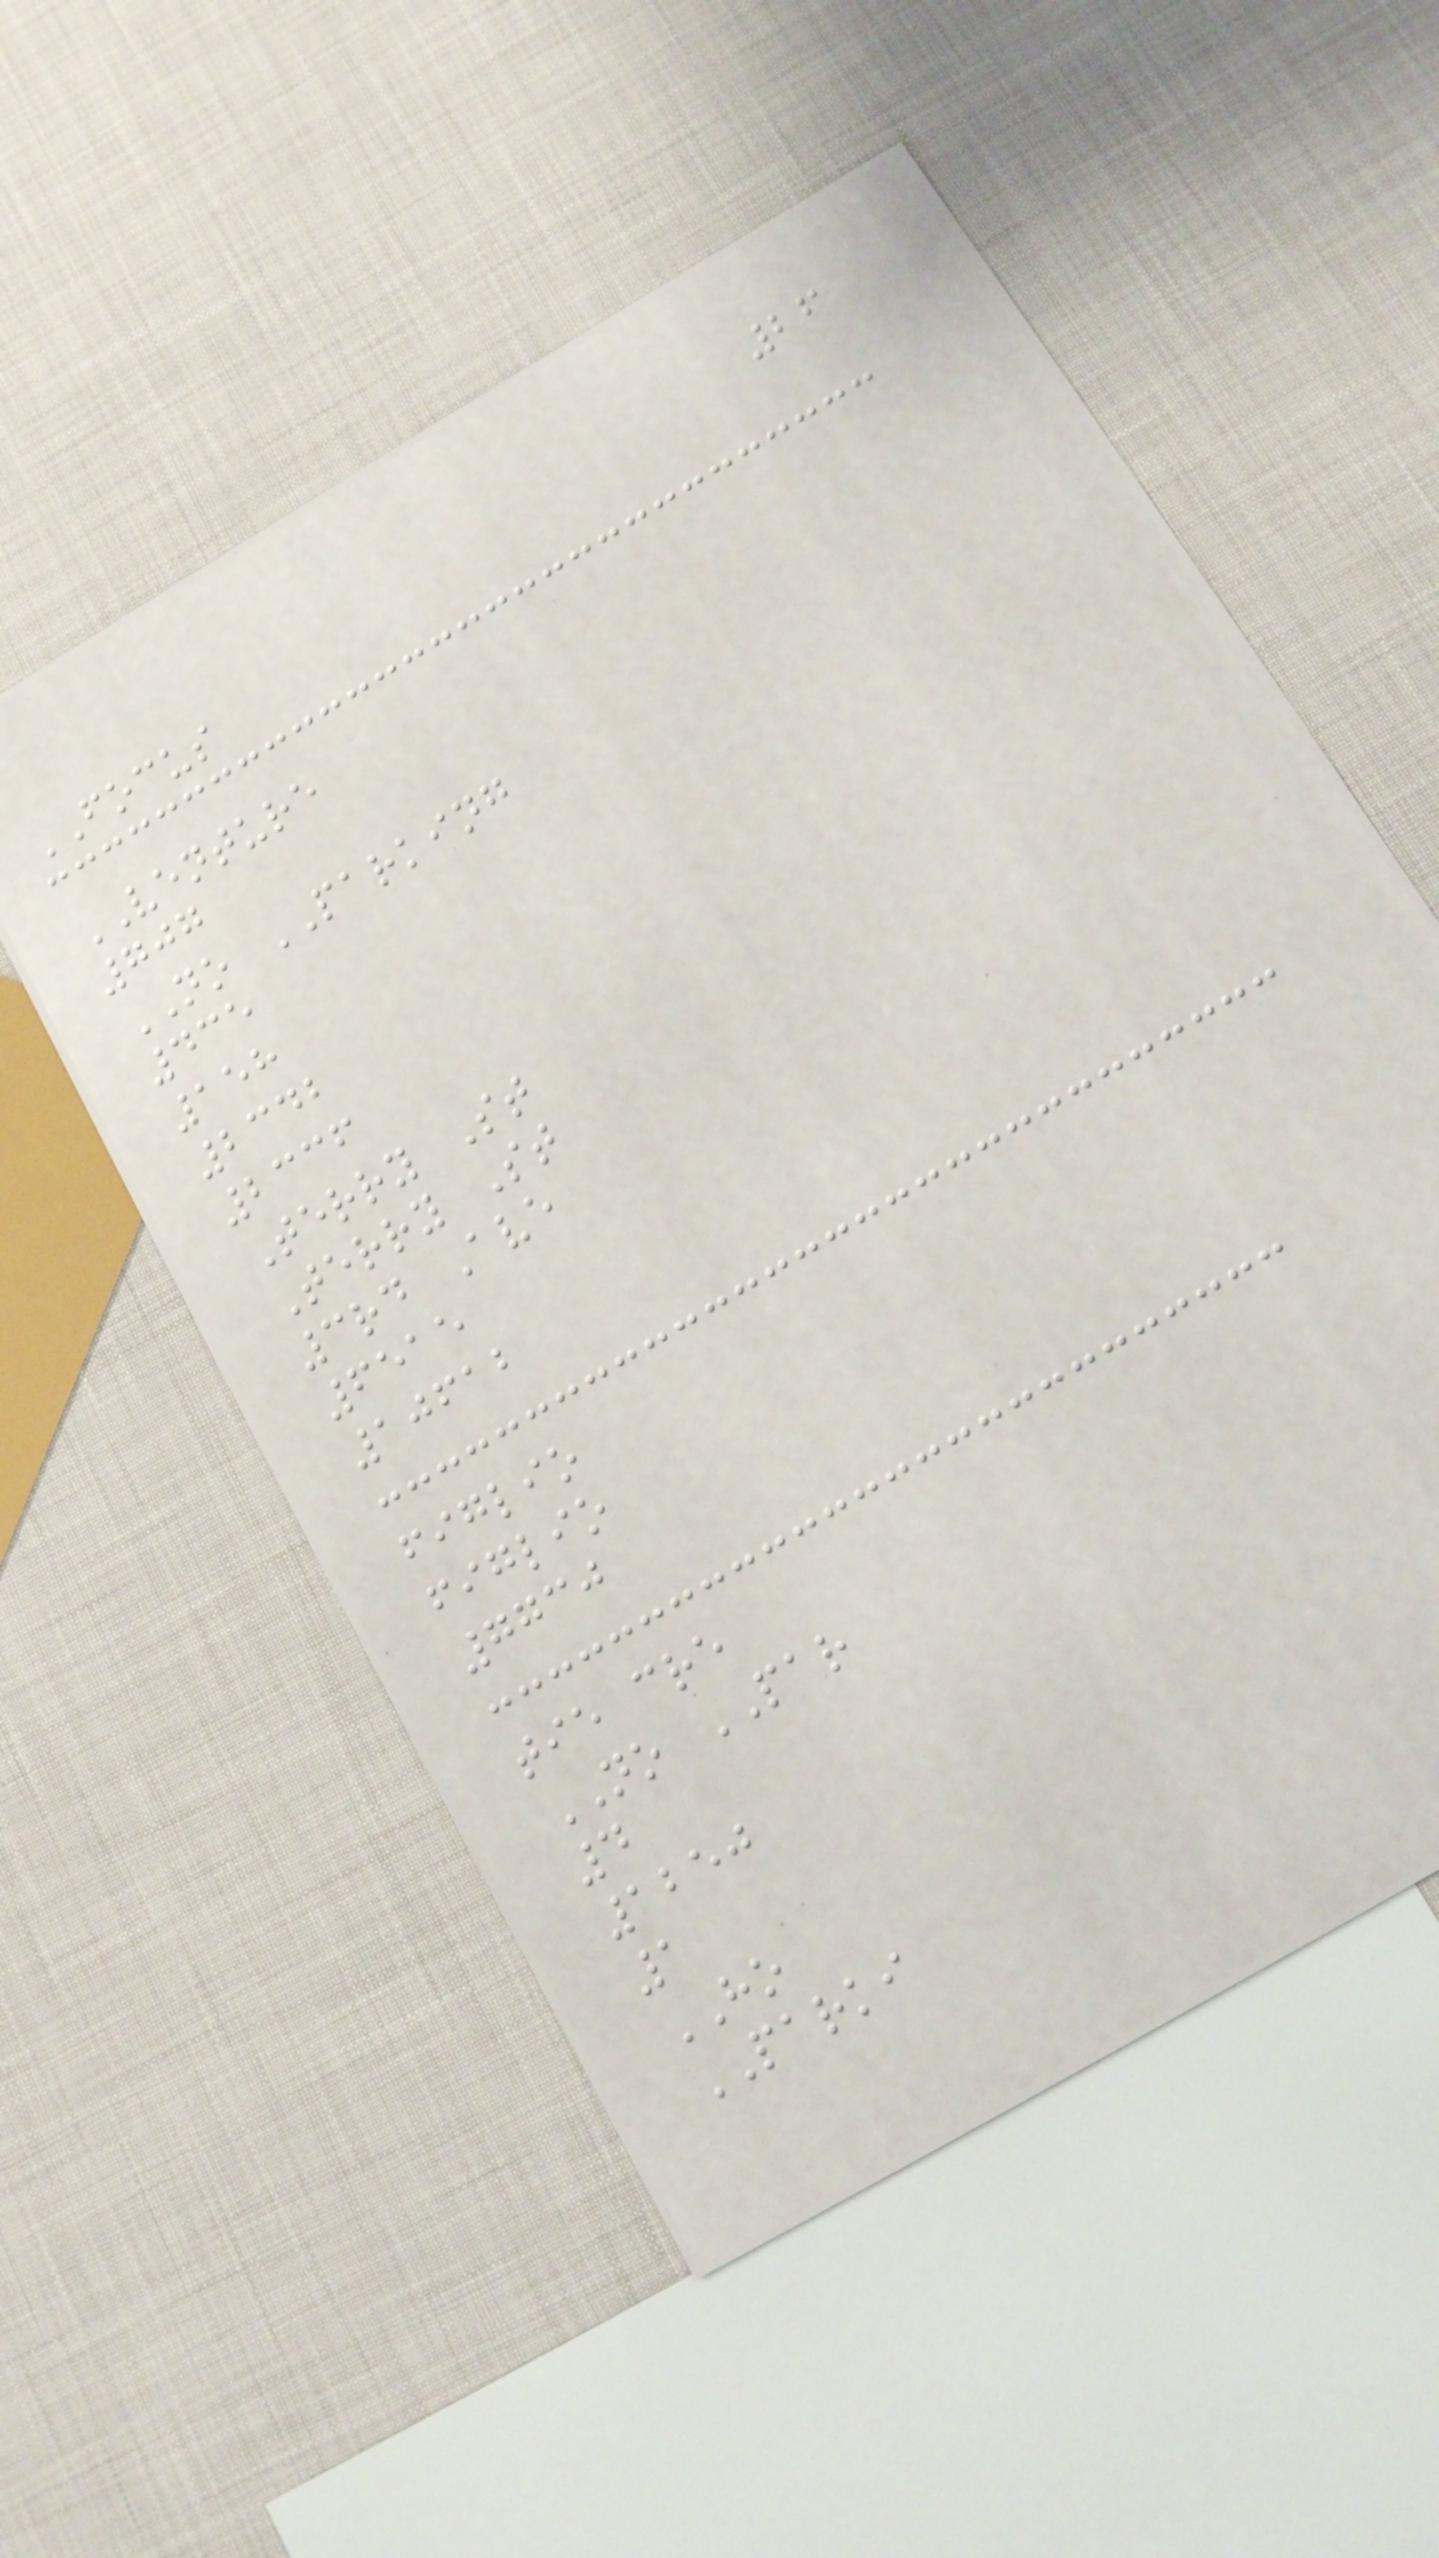26
FOCUS
VENTURE
707
NO PARKING
435
158
2342
2336
Terry St
Terry St
3rd Ave
6515
10612
figlio
figlio
7730
tie cre
NO PAR
4
1250
1
HO
PARKI
